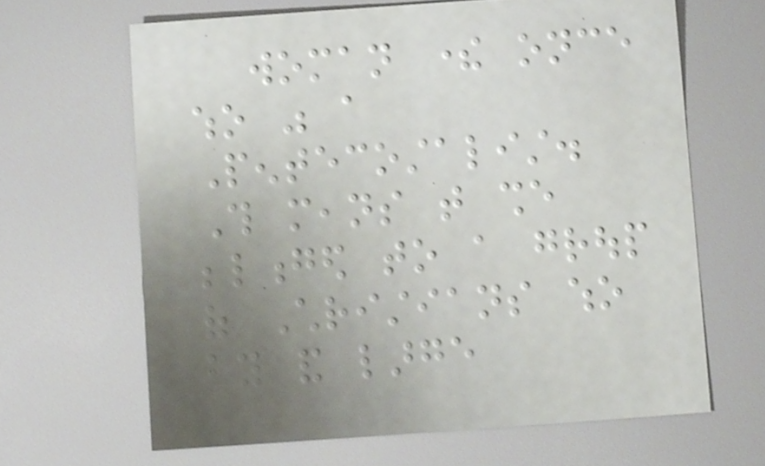woman there once
who was a
Pentecostalist.
This means that she
belonged to a group
of Christians who
by and large
